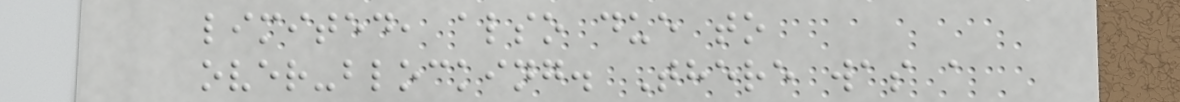limited, also due to
over-blocking. There was a
